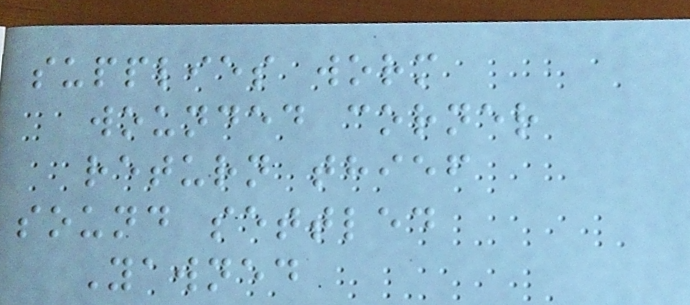supplies worm
wounded corner
return thief
sound settled
Yawned
